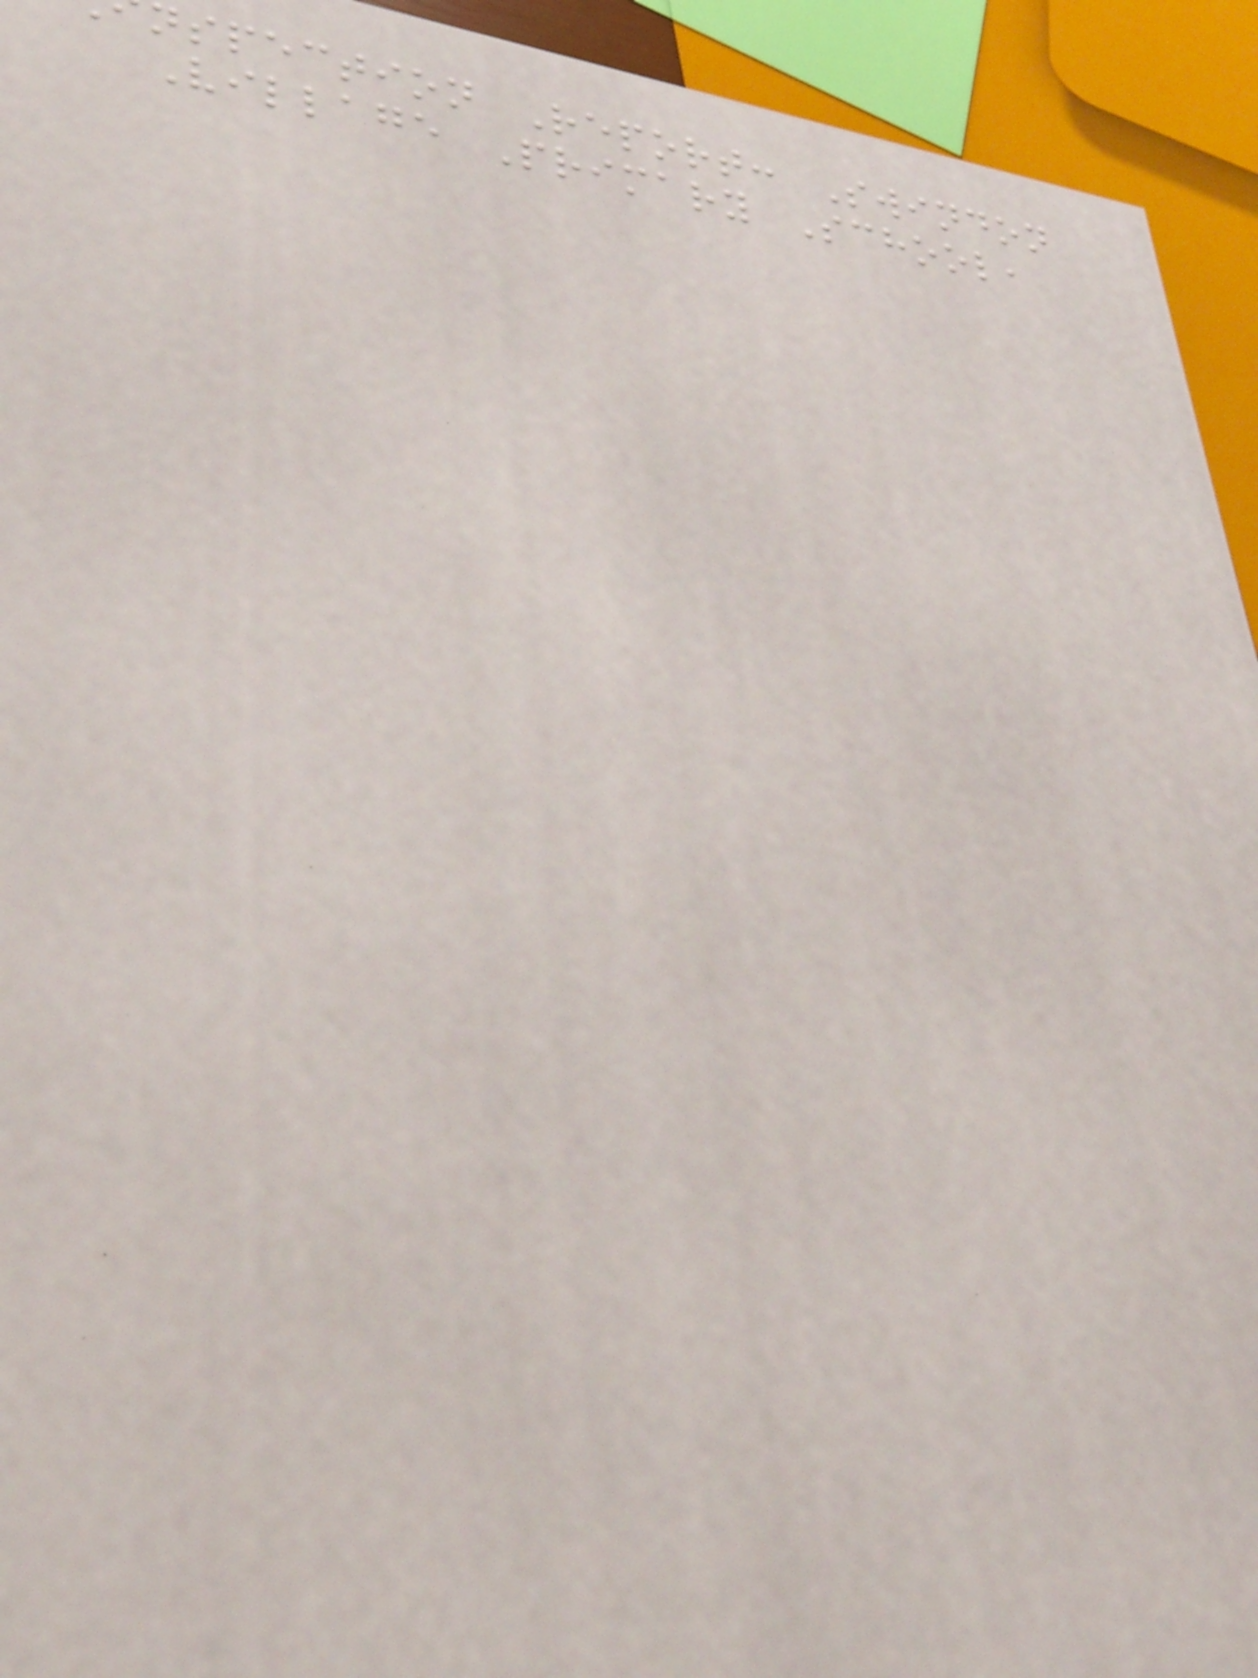spection Report: Swindon
Village Primary School,
